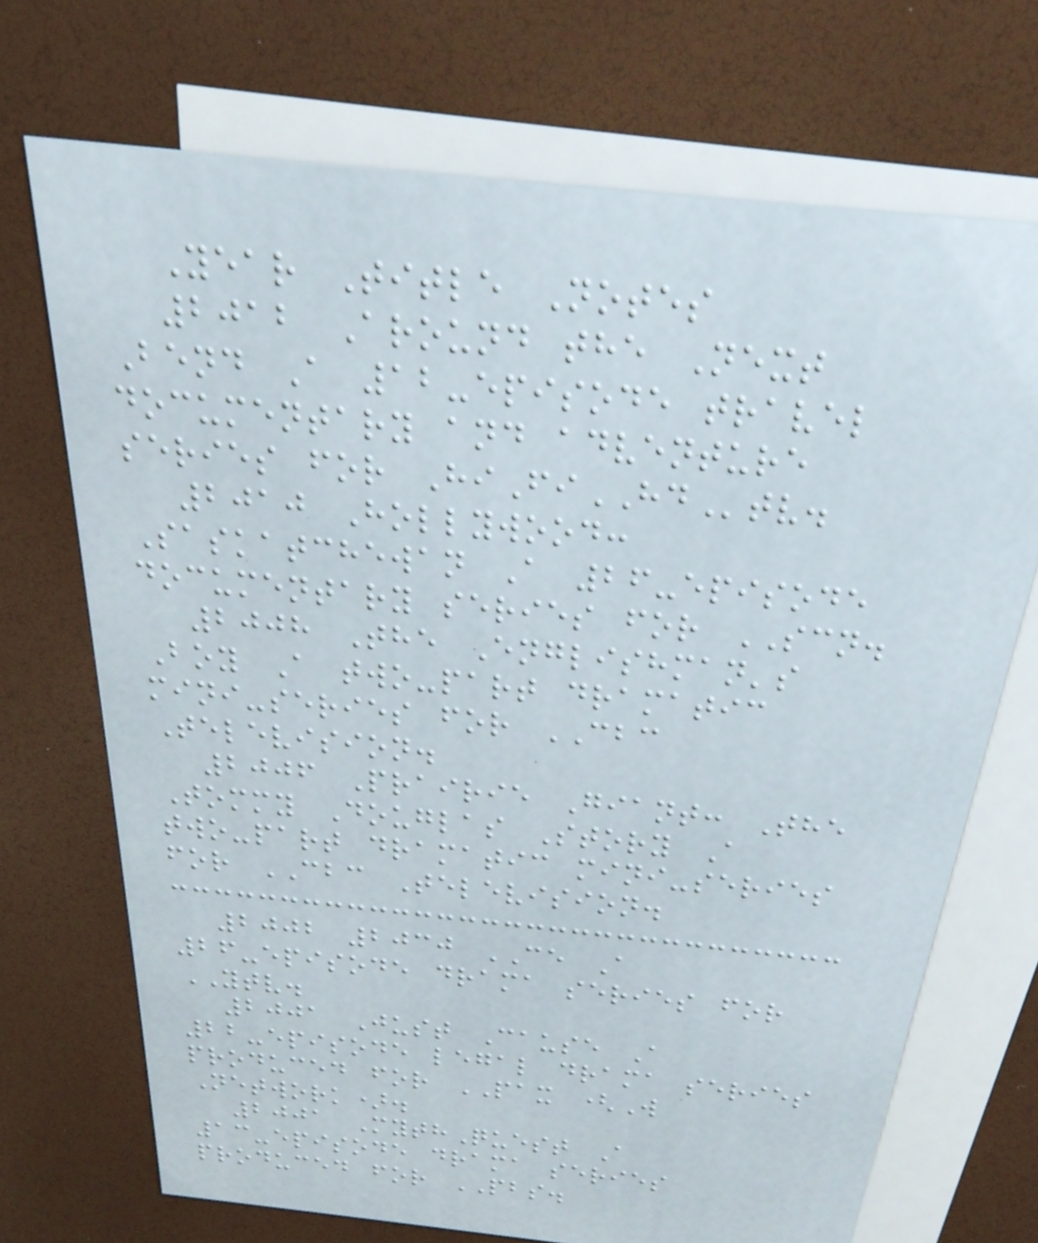Year Title Notes
2012 Around the Next
Bend A 12-episode travel
documentary and adventure
series for HiFiHDtv.
2010 Hollywood:
Saskatchewan A 26-episode
documentary series for SCN.
2008 The Englishman's
Boy A two-part dramatic
mini-series for CBC
Television.
2006 Prairie Giant: The
Tommy Douglas Story A
two-part dramatic mini-series
for CBC Television.
2002 2030 CE A
26-episode drama series for
YTV.
2001 Just Cause A
22-episode legal drama series
produced for PAX (W
Network).
2001 MythQuest A
13-episode drama series
produced for PBS.
